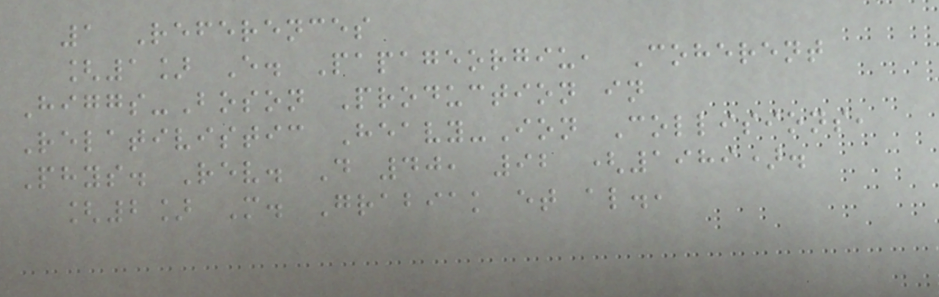1 References
[1] E. Papageorgiu, Coherent
Higgs-Boson Production in
Relativistic Heavy-Ion Collisions,
Phys. Rev. D 40, 92 (1989).
[2] M. Grabiak et al.,
